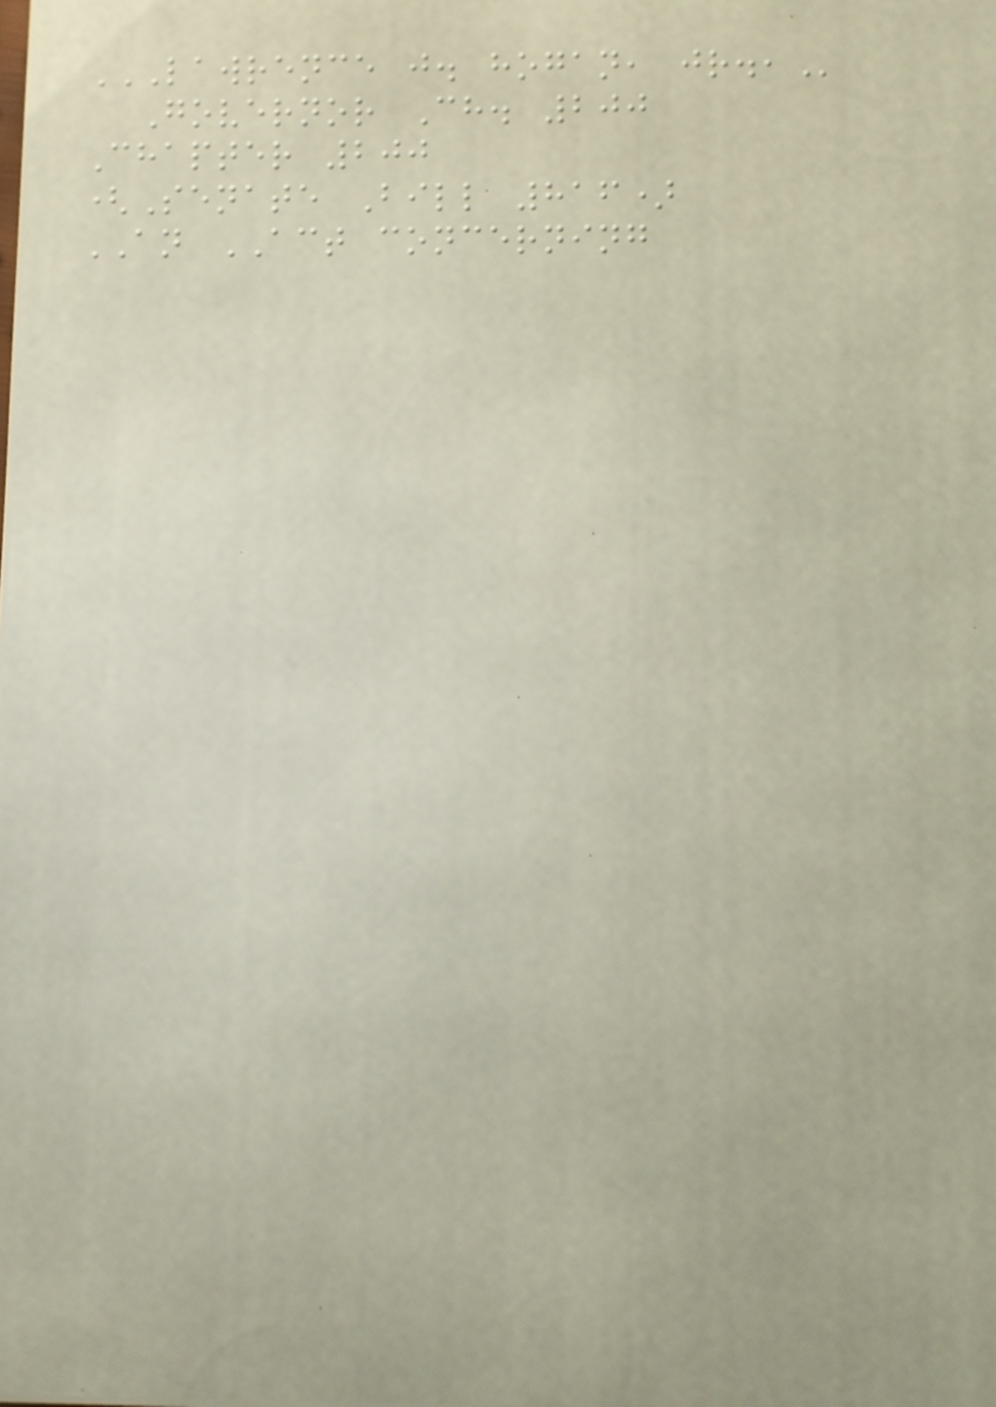LAWRENCE J. HOGAN, JR.,
Governor Ch. 200
Chapter 200
(Senate Bill 816)
AN ACT concerning
